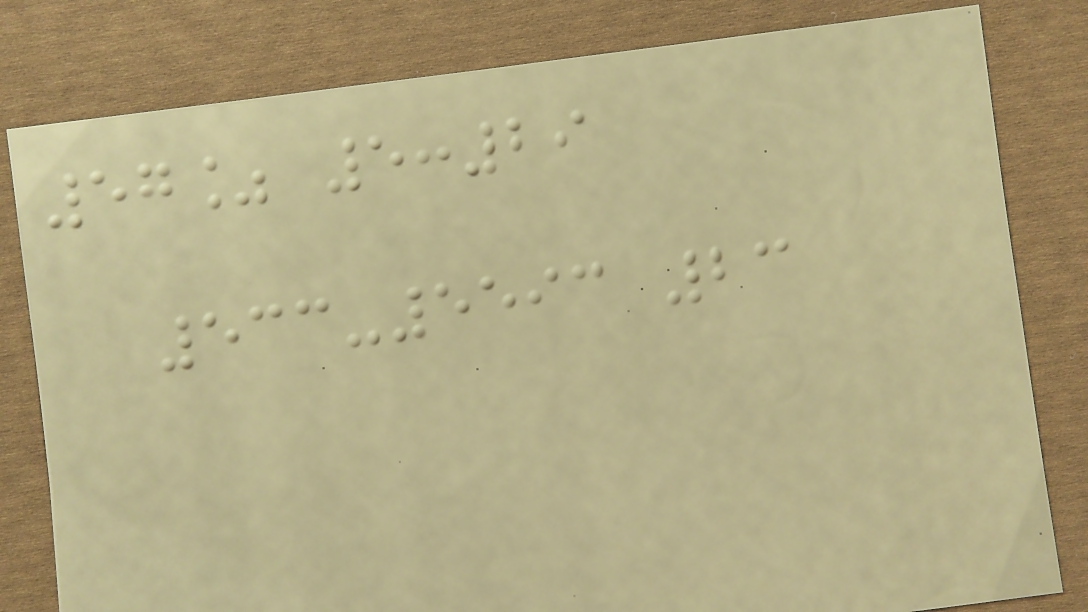57% 5:29
533-5593 23
